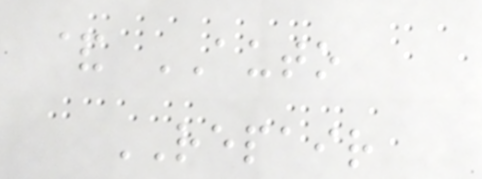& AUTO
REPAIR
